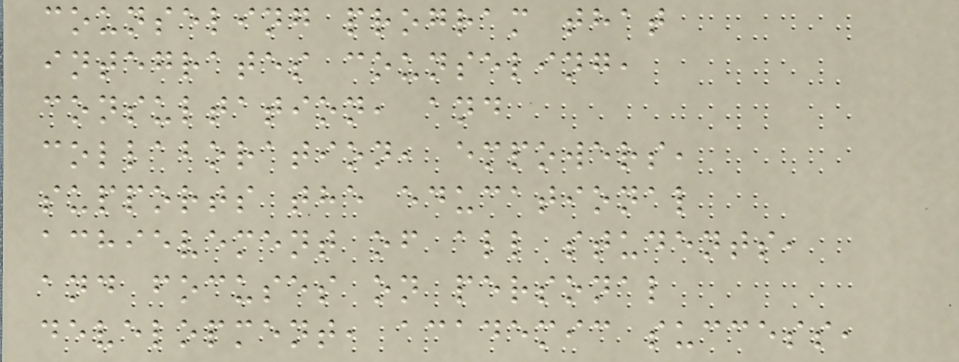counseling program that
integrates counseling,
consultation, and
collaboration, empowers,
supports the educational
achievement of all students,
and focuses on personal
development, academic success,
